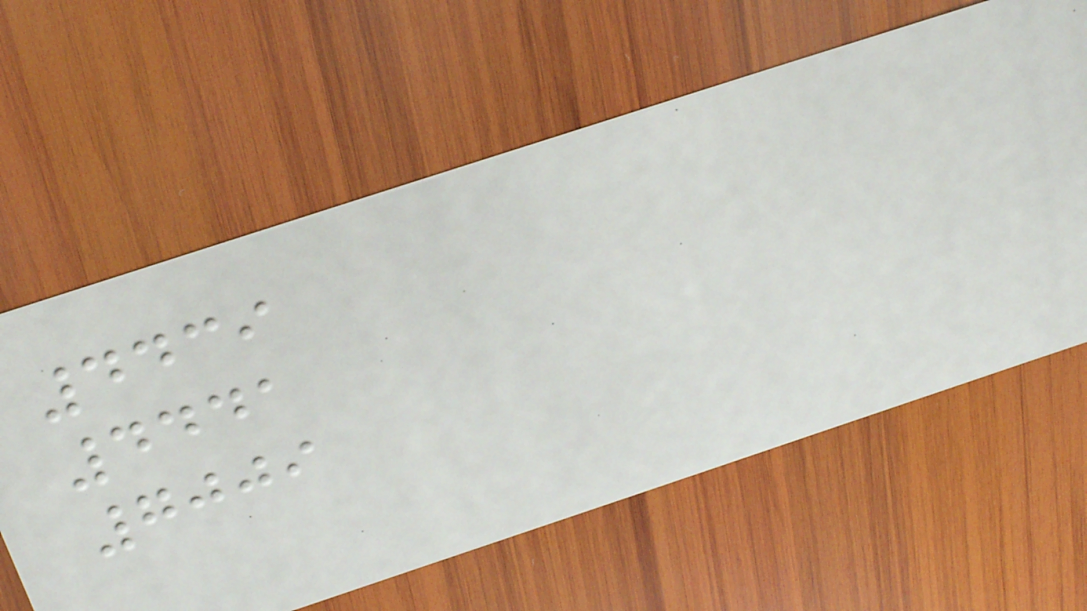4439
4441
7009
